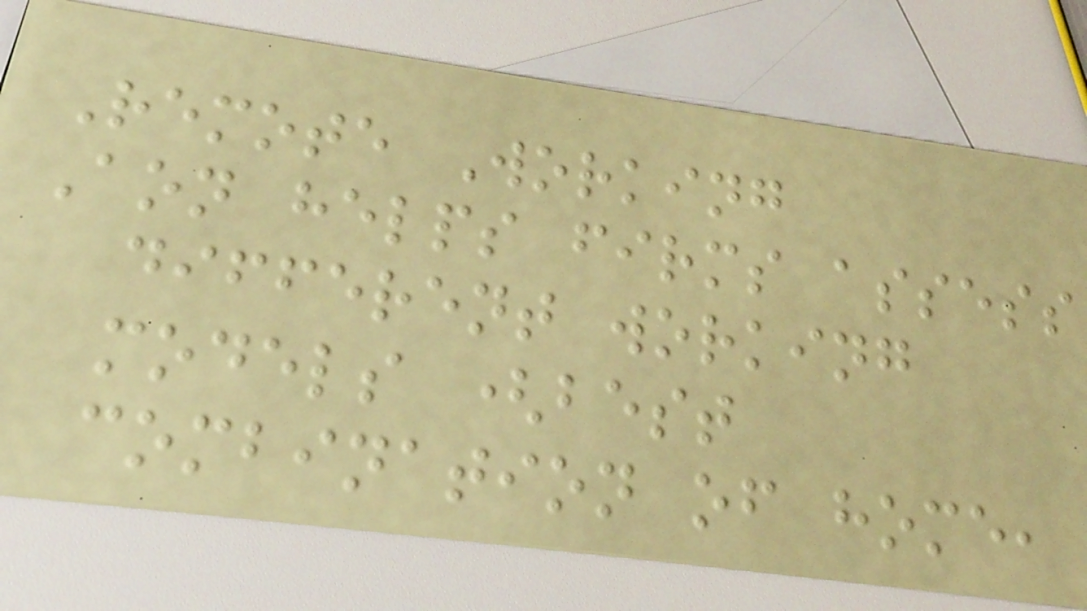Remote Working
Aon helps firms assess
different working
models (best
combination of home,
